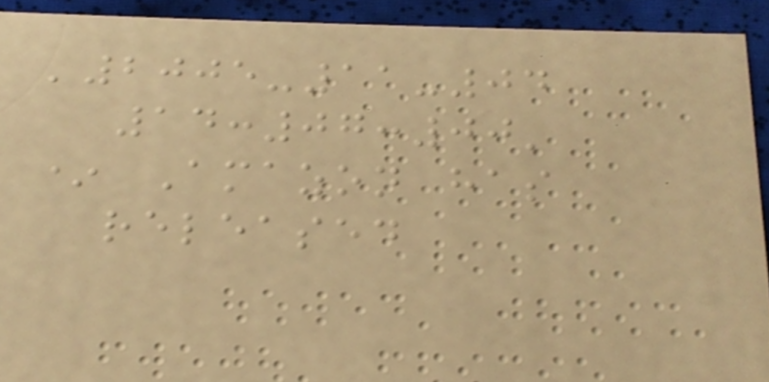'2005-11-04
14:07:00'
* Amazon has
released
